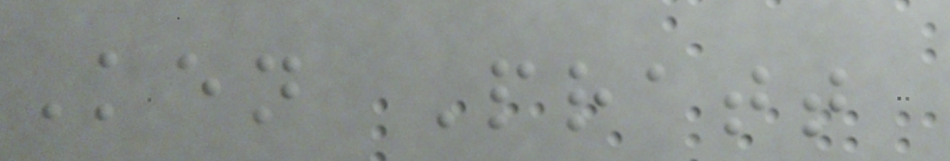Ken Pratt
